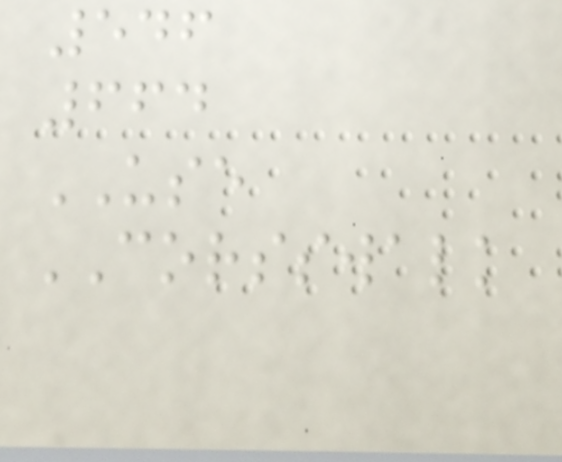546
664
USE
CORSSWALK
